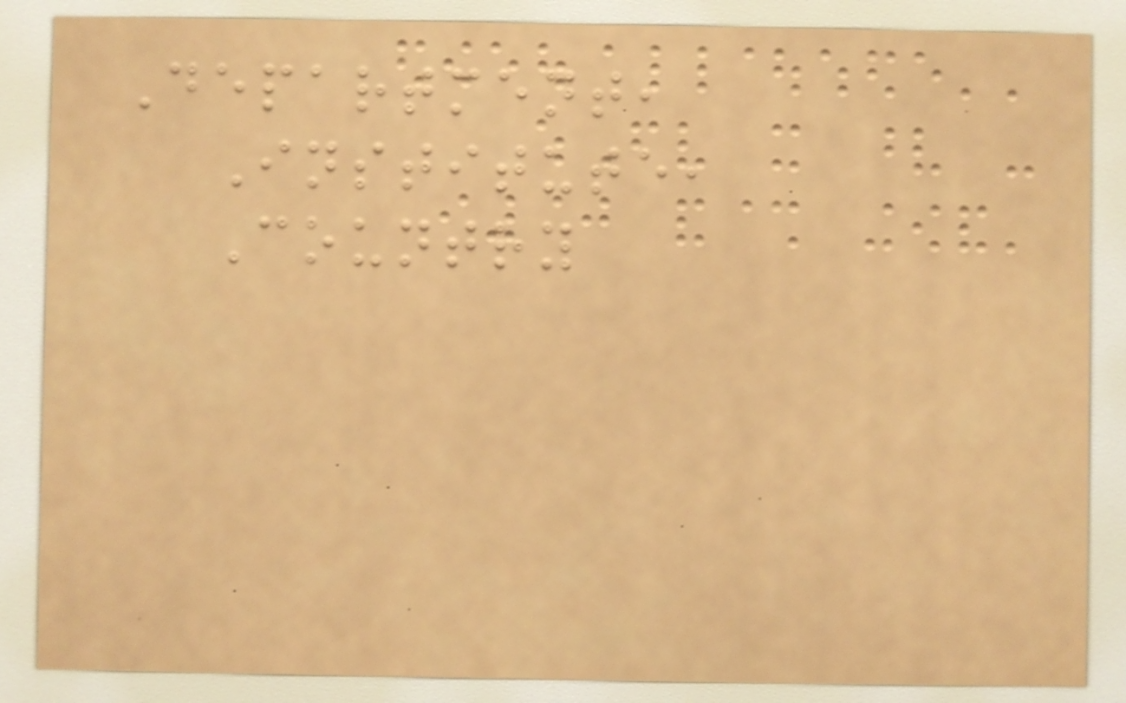Department,
Institute,
Country
